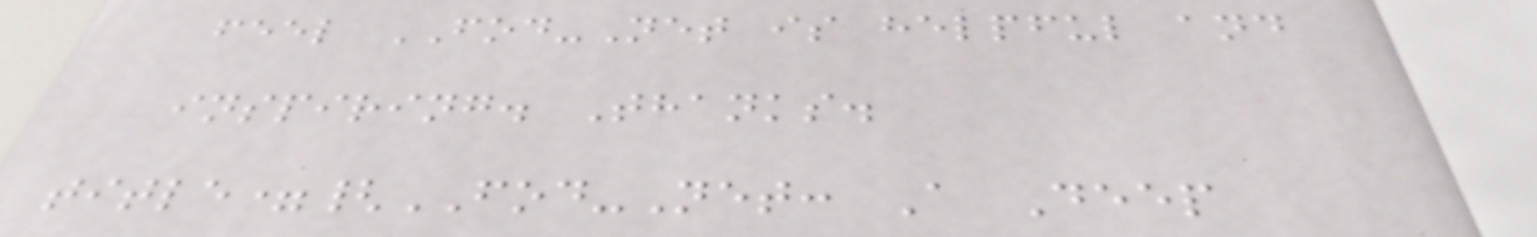feel FOD-Net is helpful and
inspiring. Thanks.
title={FOD-Net: A Deep
